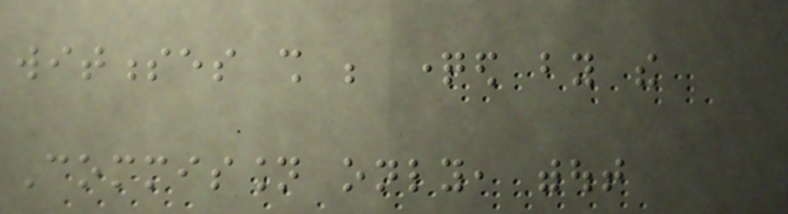witnesses shall be questioned by the
Commission only, without
